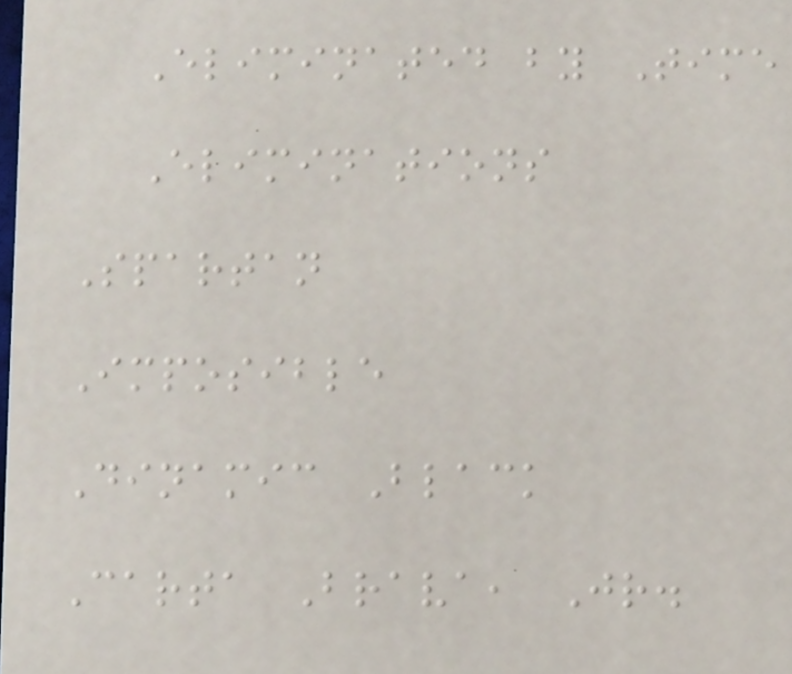Eliminated by Time
Eliminations
Spartan
Imposible
Dinamic Black
Carta Brava, Jr.
